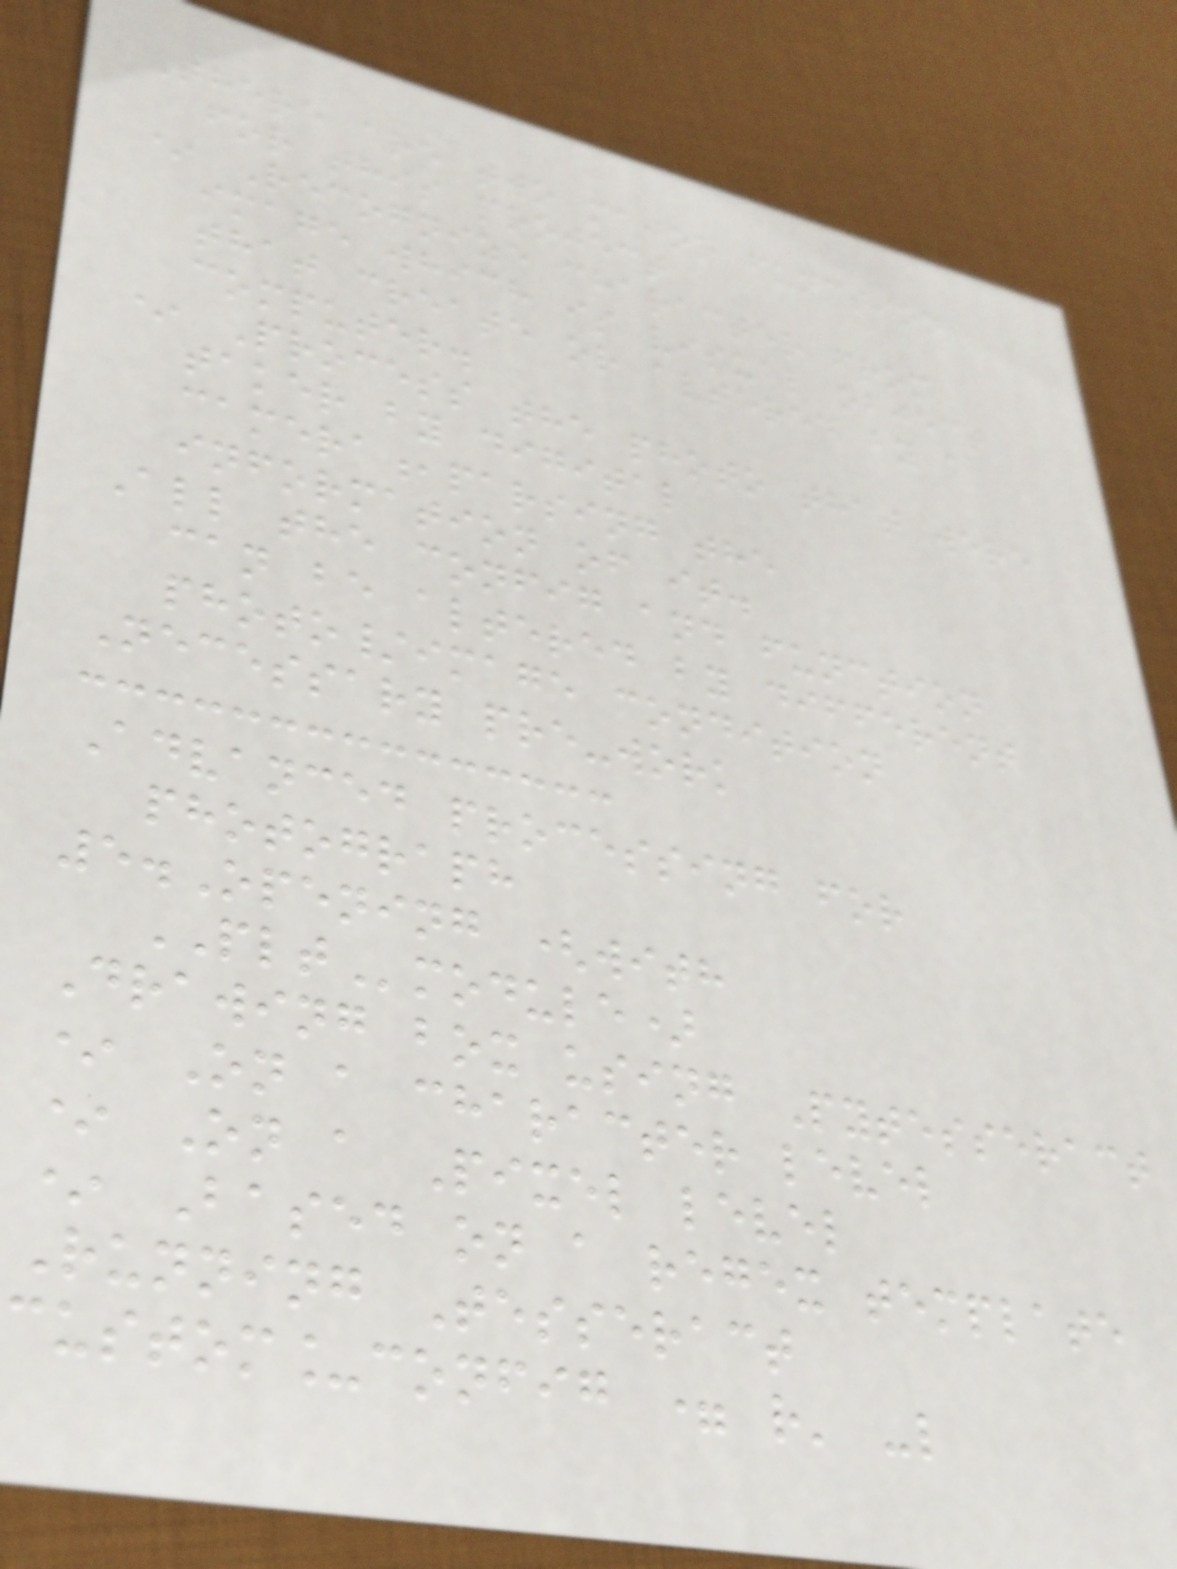There are two major function
for this project
* Recognize character from
image which is visual object
that create or altered by a
computer.
* Process the photo that were
taker by digital
camera,parsing the
information of it.
All the config and function
can be altered by different
photo/image condition
Necessary pre-work
Advanced processing for
photograph
5.Opening (with
PLTmodule)
Drawing box using Pytesseract
* On a character level
* On a Pixel level
* Based on a regex template
Running Tesseract
custom_config = r' -l
